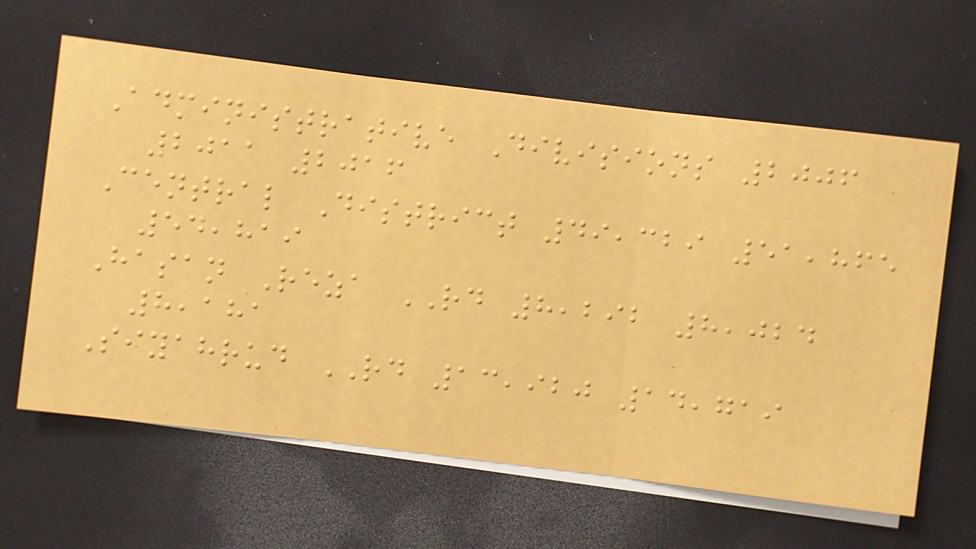Administrative Divisions 2006
2011 2016
Central District 49,329 51,865
54,819
Hasan Reza RD 8,292 8,024
8,181
Siyahrud RD 13,920 14,719
